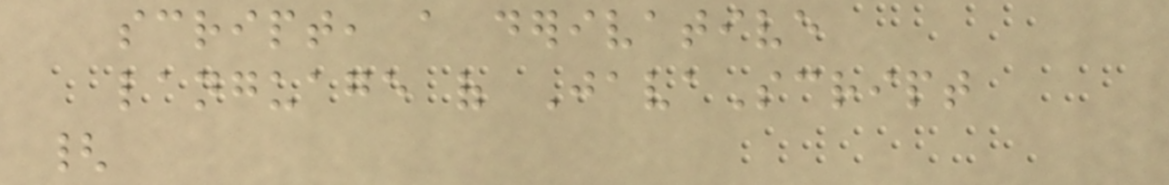script, a derivative
language of JavaScript
{
